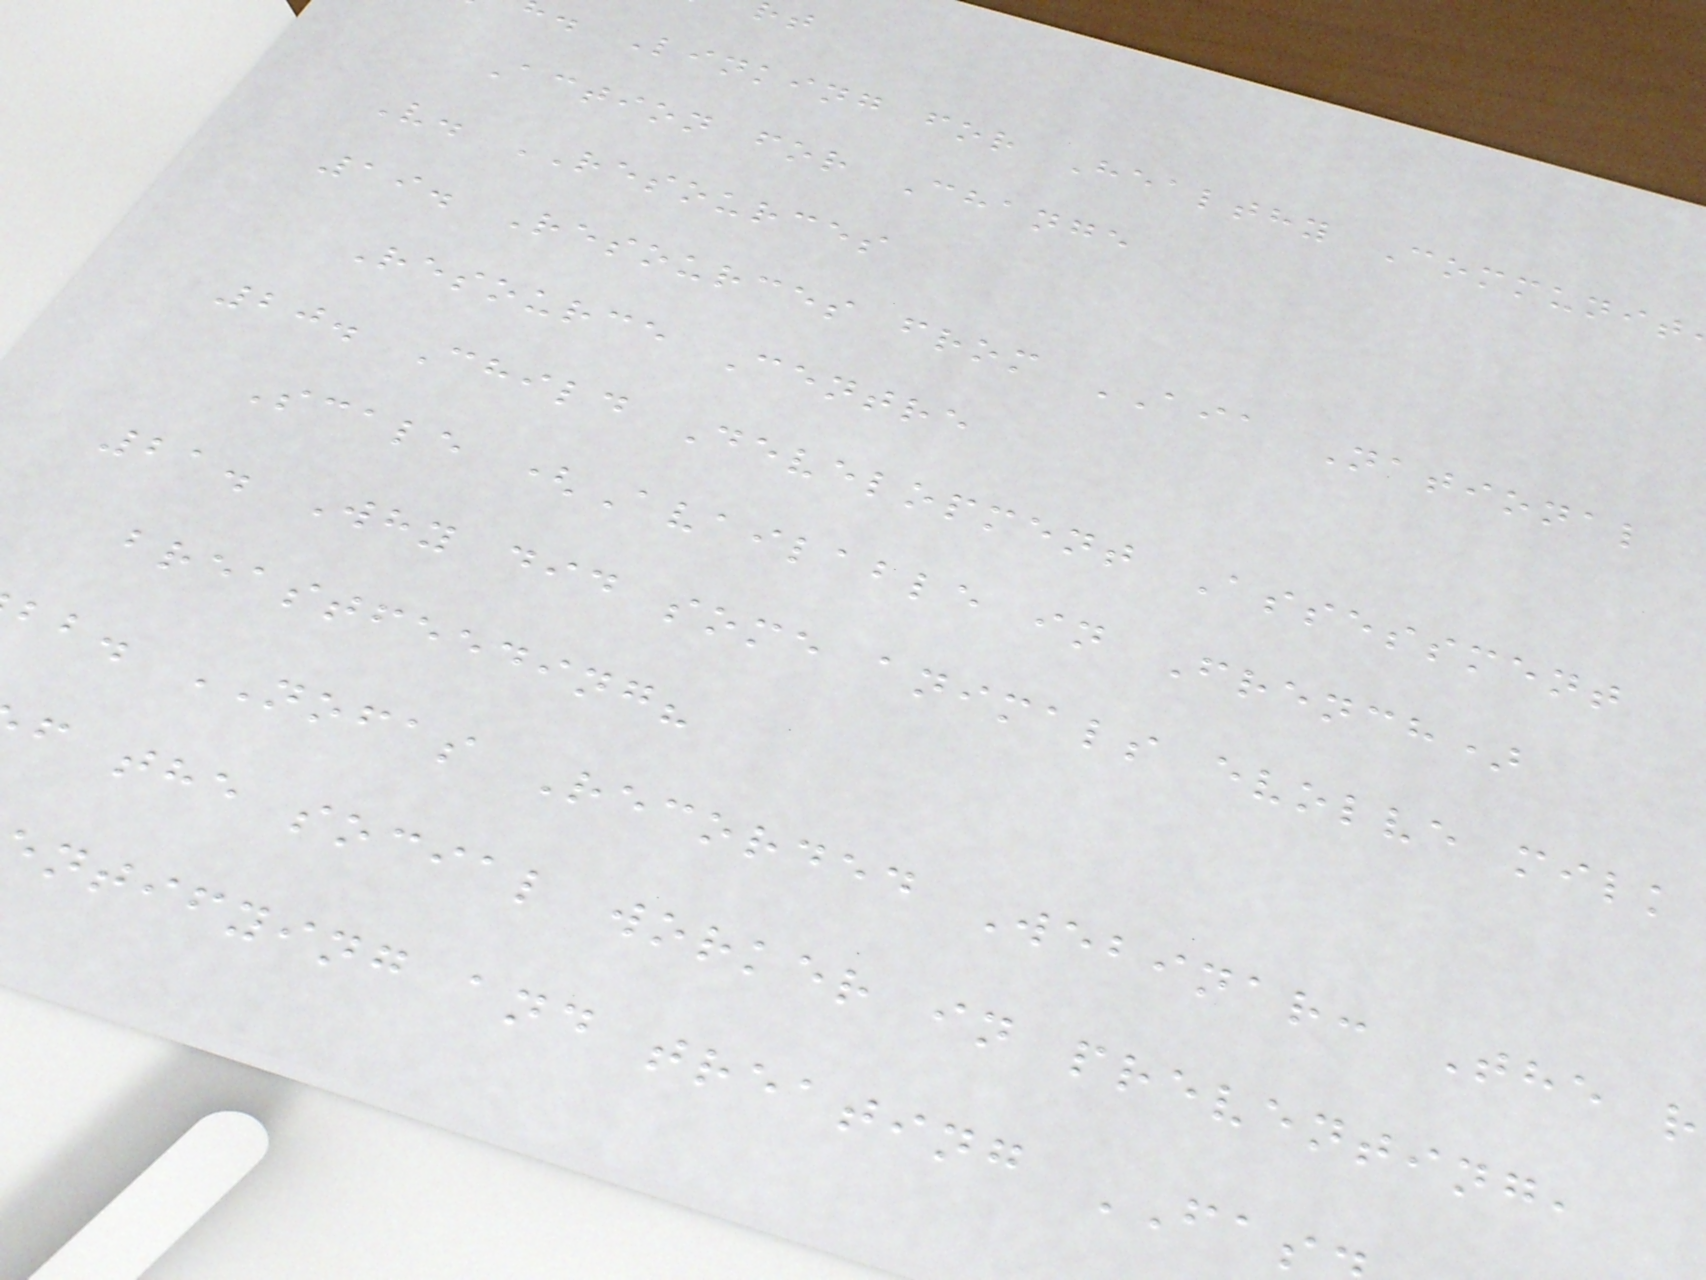. Linking for Healthy Communit
Action for Change
V. RESOURCES
19. Resources from AIA National
Resource Centre
20. Child Development Assessment
Scale (Available in French)
21. Why did some animals evolve milk
breastfeeding?
bb. NOFAS Recorded Webinar: The r
f the social worker in preventing,
ntifying and treating FAS
